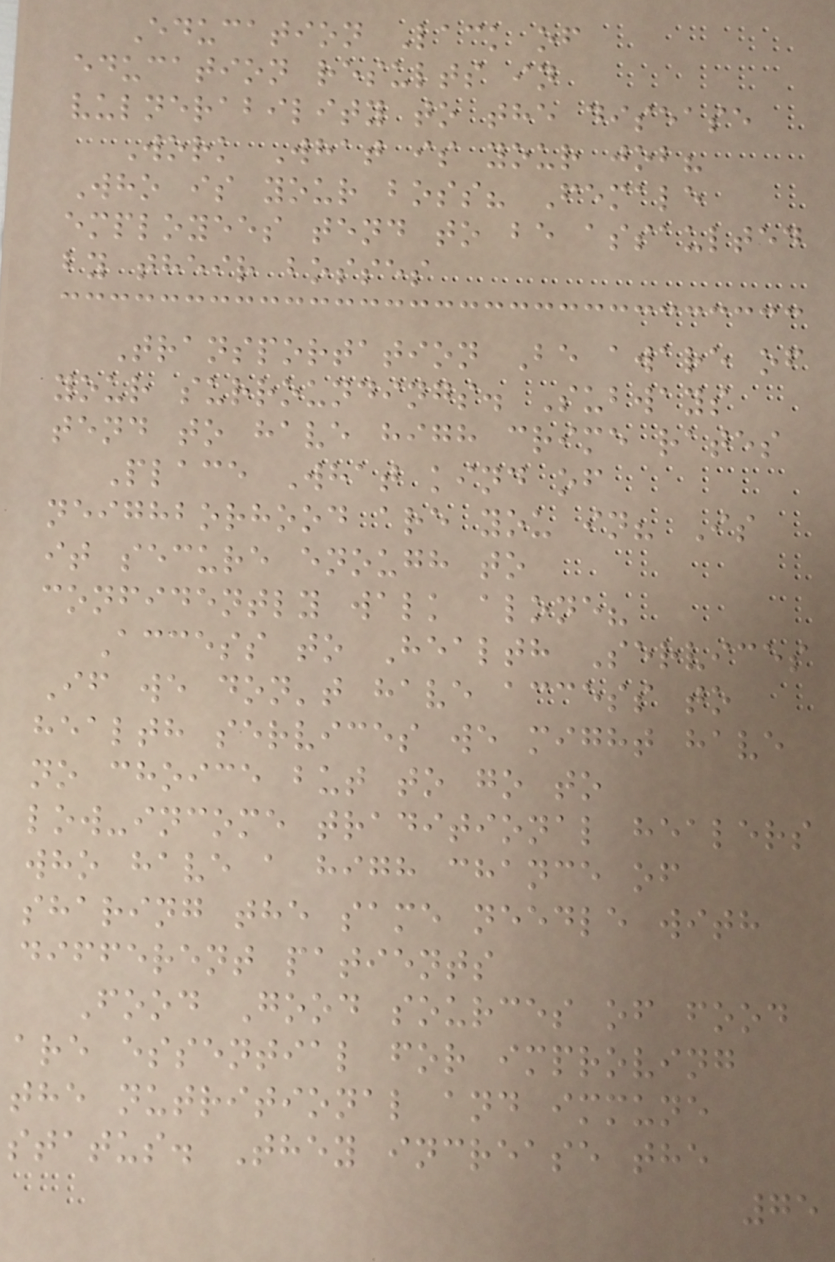Education Lack of
education results in
vulnerability to the disease
Work What is your job?
Who is your boss? Female
employees tend to be assaulted
by their bosses
Transportation Be aware of
your surroundings. Subways
tend to have high crime rates
Place What kind of
neighborhood are you in? Is
it secure enough to
confidently walk alone?
Access to Health Services
If we don't have access to
health services we might have
no choice but to go to
low-income traditional healers
who have a high chance of
sharing the same needle with
different patients
Food Good sources of food
are essential for improving
the nutritional and immune
status. They increase the
75
